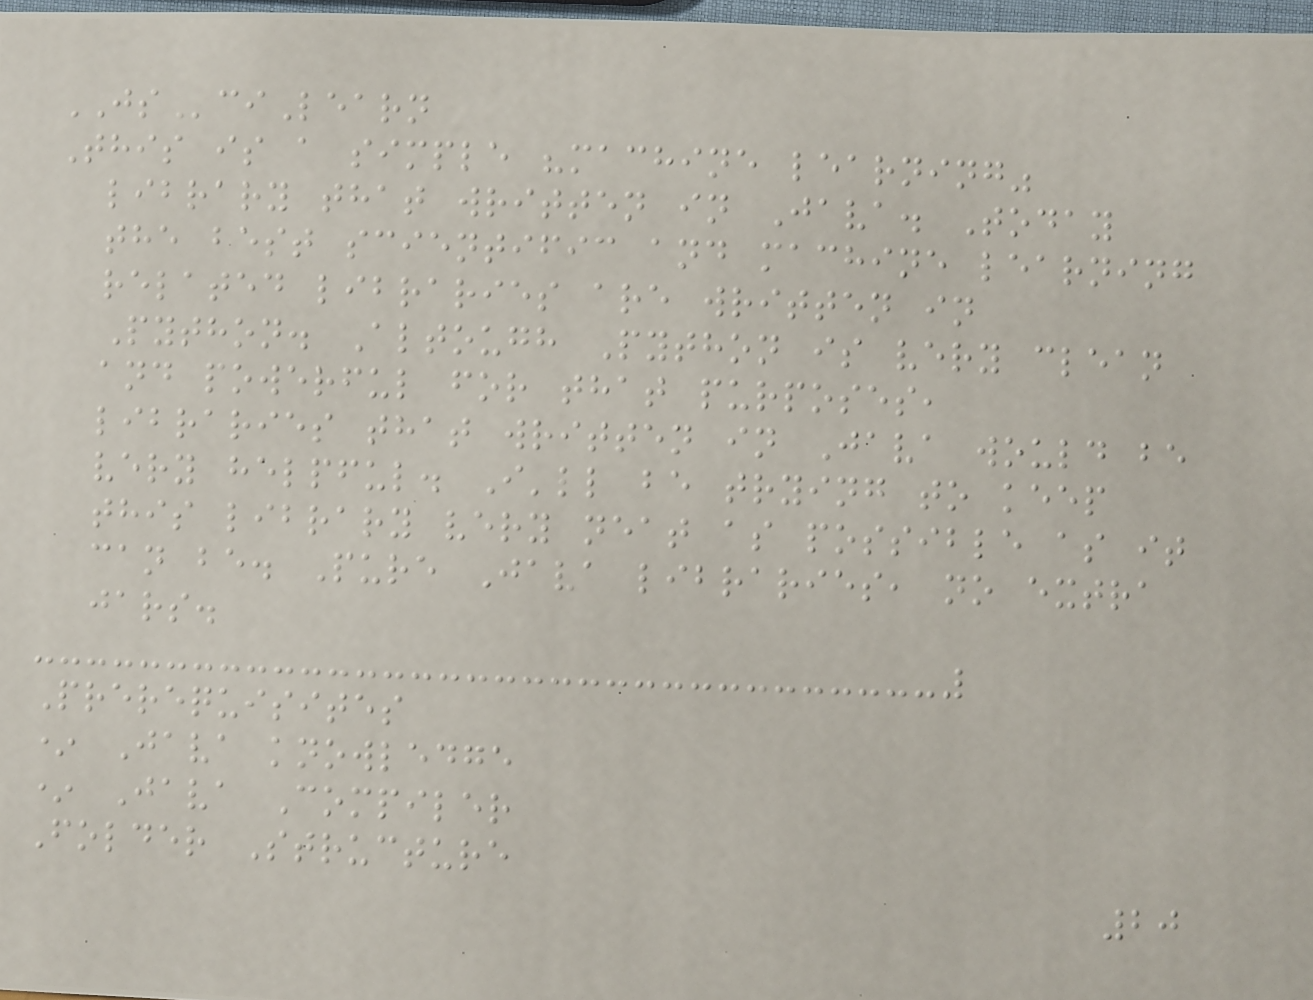JSciLearn
This is a simple "machine learning"
library that written in Java. Today
the best scientific and machine learning
related libraries are written in
Python. Altough Python is very clean
and powerful for that purposes,
libraries that written in Java would be
very helpful. I'll be trying to keep
this library very neat as possible as it
can be. Pure Java libraries, no extra
jars.
Prerequisites
* Java knowledge
* Java Compiler
Folder Structure
20
